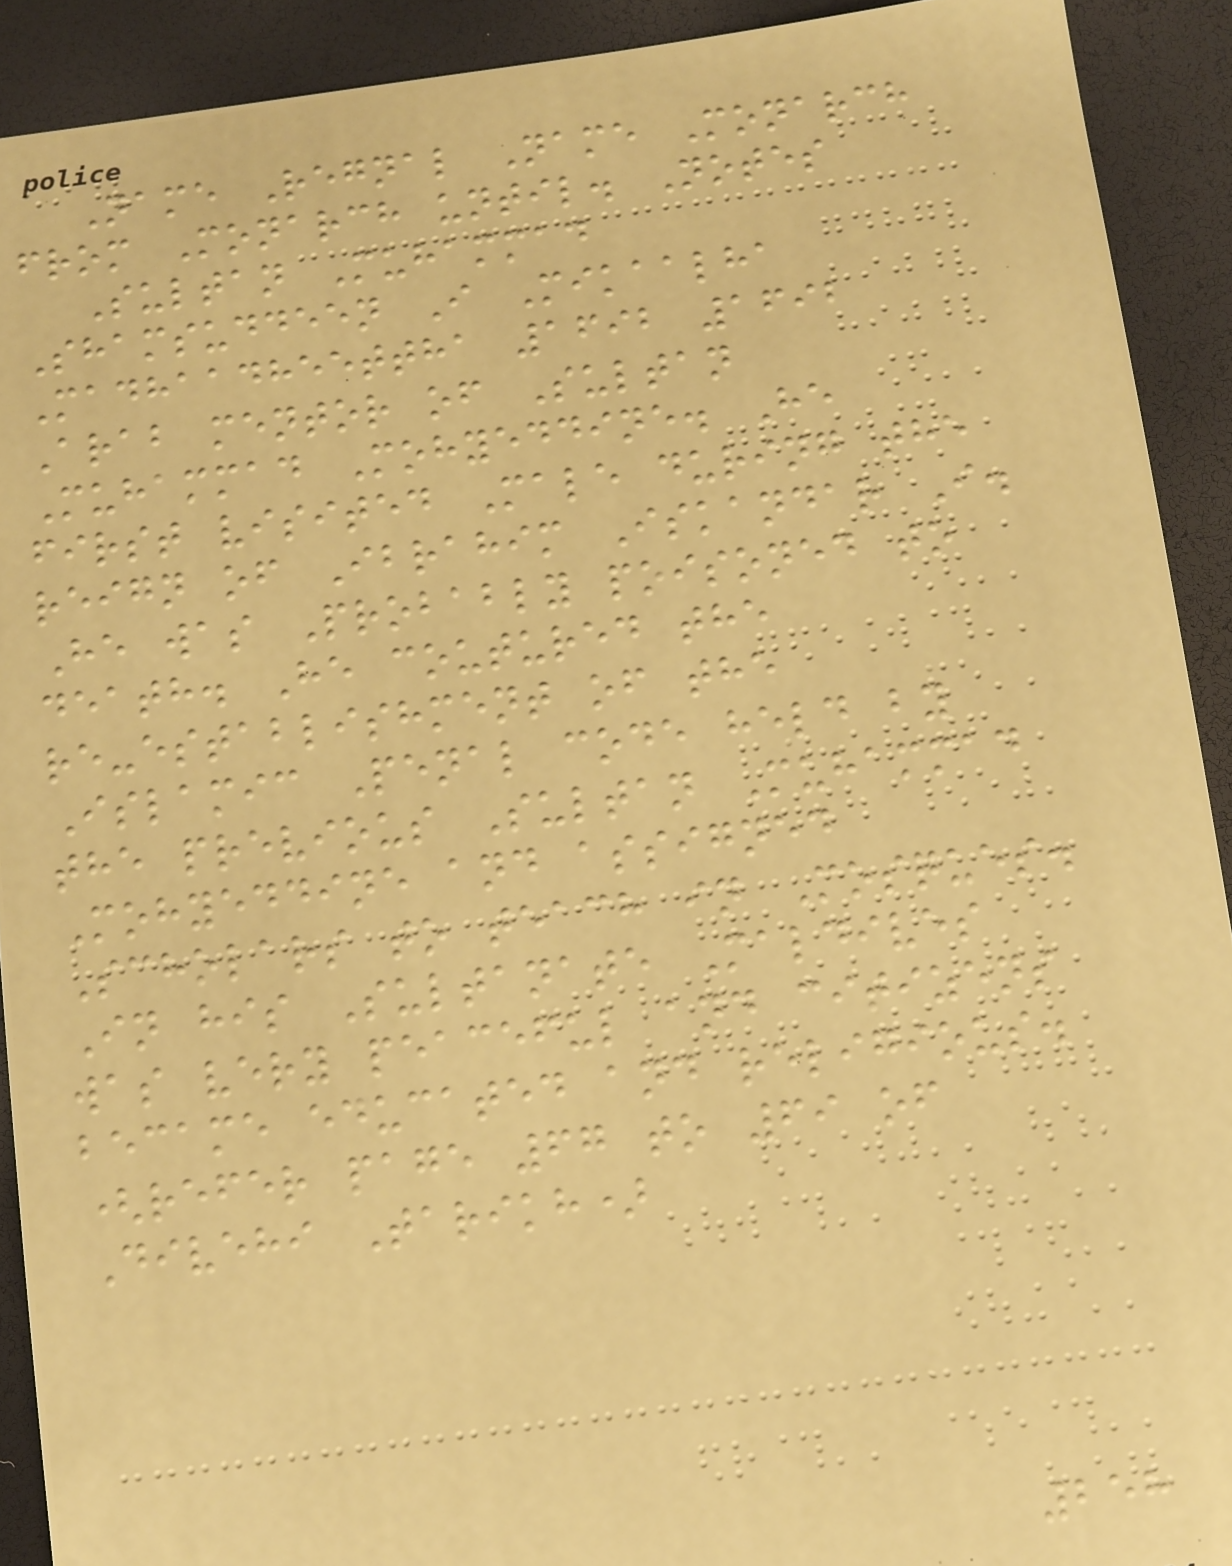Name Regnal Name Monarch
from Monarch until. Notes
Sultan Muhammad
Shamsuddeen I Mikaalha
Madhaadheettha 1692 1692
Arab mentor of Sultan
Muhammad Mohyeddine. He
first visited Male during the
reign of Ibrahim Iskandar I.
He was Probably poisoned to
death. He coutured the
re-establishment of the
Islamic Penal code held by
the previous Sultan Muhammad
Mohyeddine and assigned
Scholars to teach in Mosques.
In his Sultanate Maldives
was very peaceful and citizens
became educated and religious.
(refer page 67 to 69 of
Divehi Tarikh)
258
